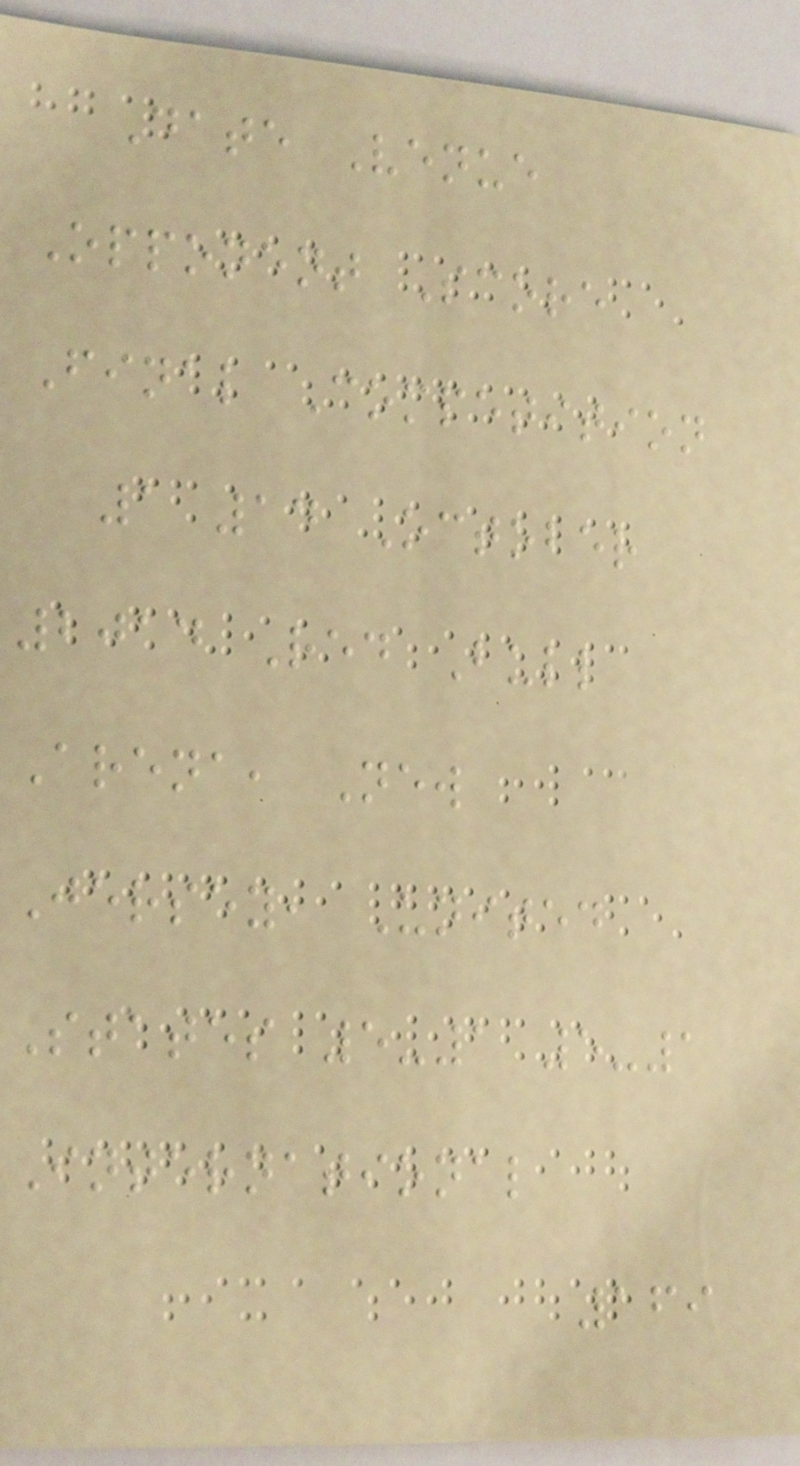Date Venue
Opponent Score
Final Competition
1 14 October
2014 Red Bull
Arena, New
Jersey, United
States 5-1 5-1
International
169
